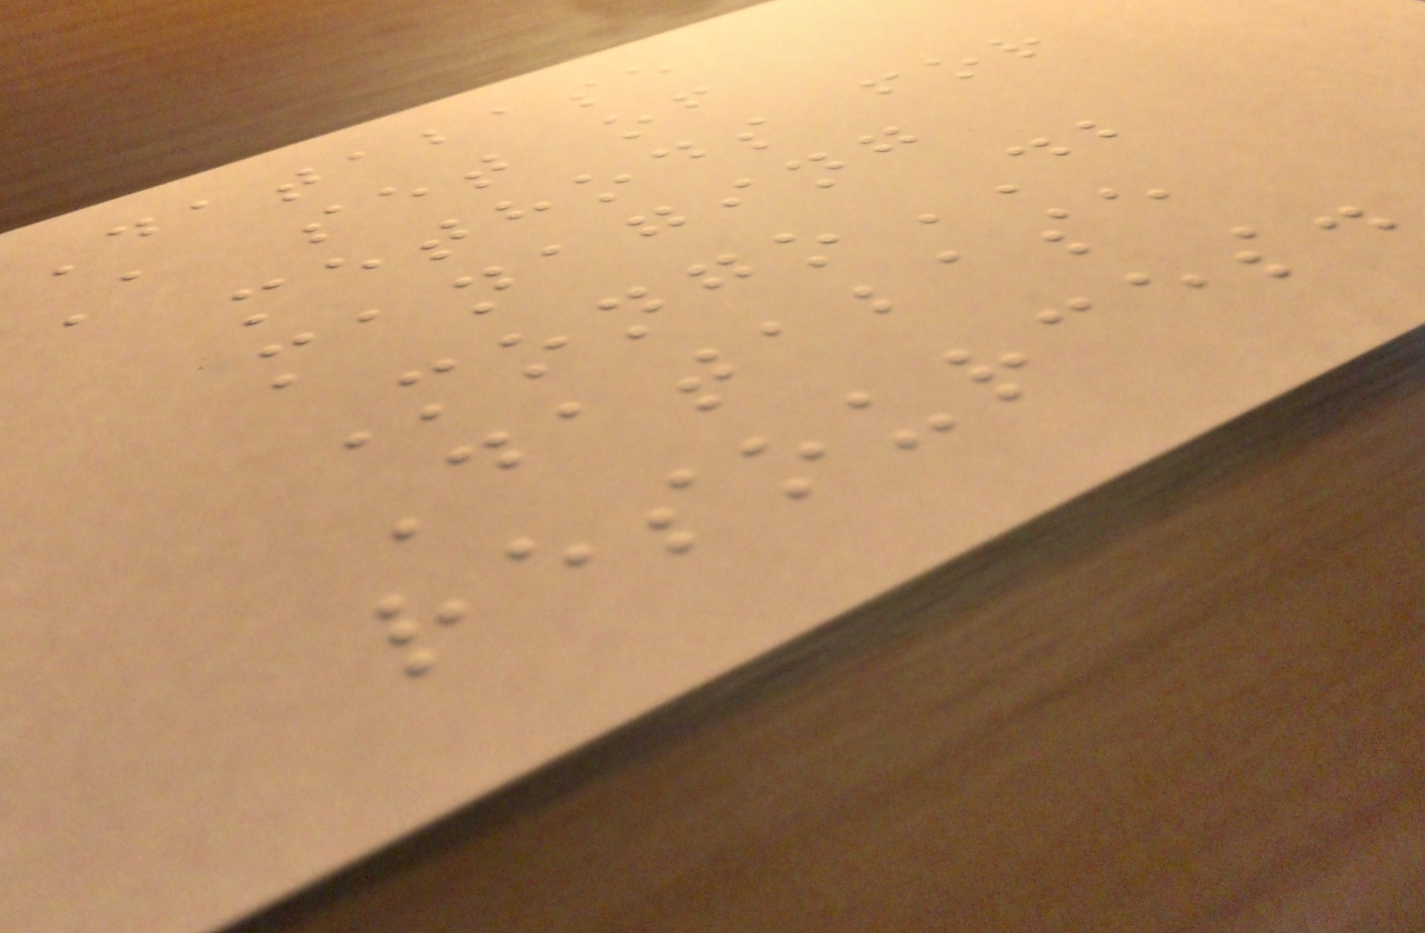Database
A set of
methods for
managing
MongoDB
Database
resources.
